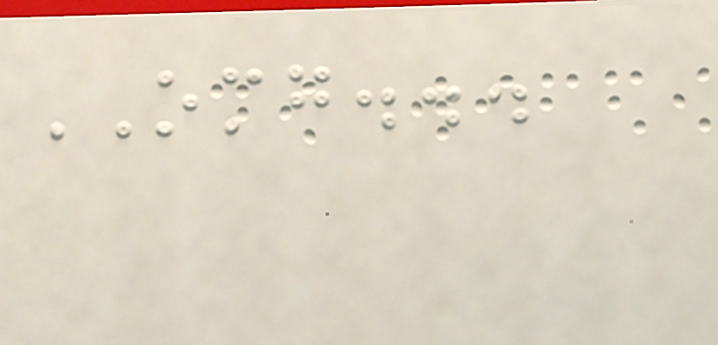OMG...
